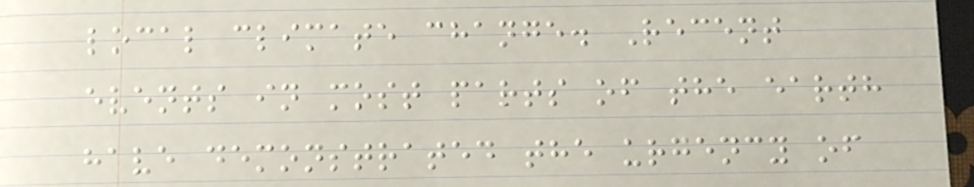local climate change. Recent
events in most parts of the earth
have demonstrated the urgency of
